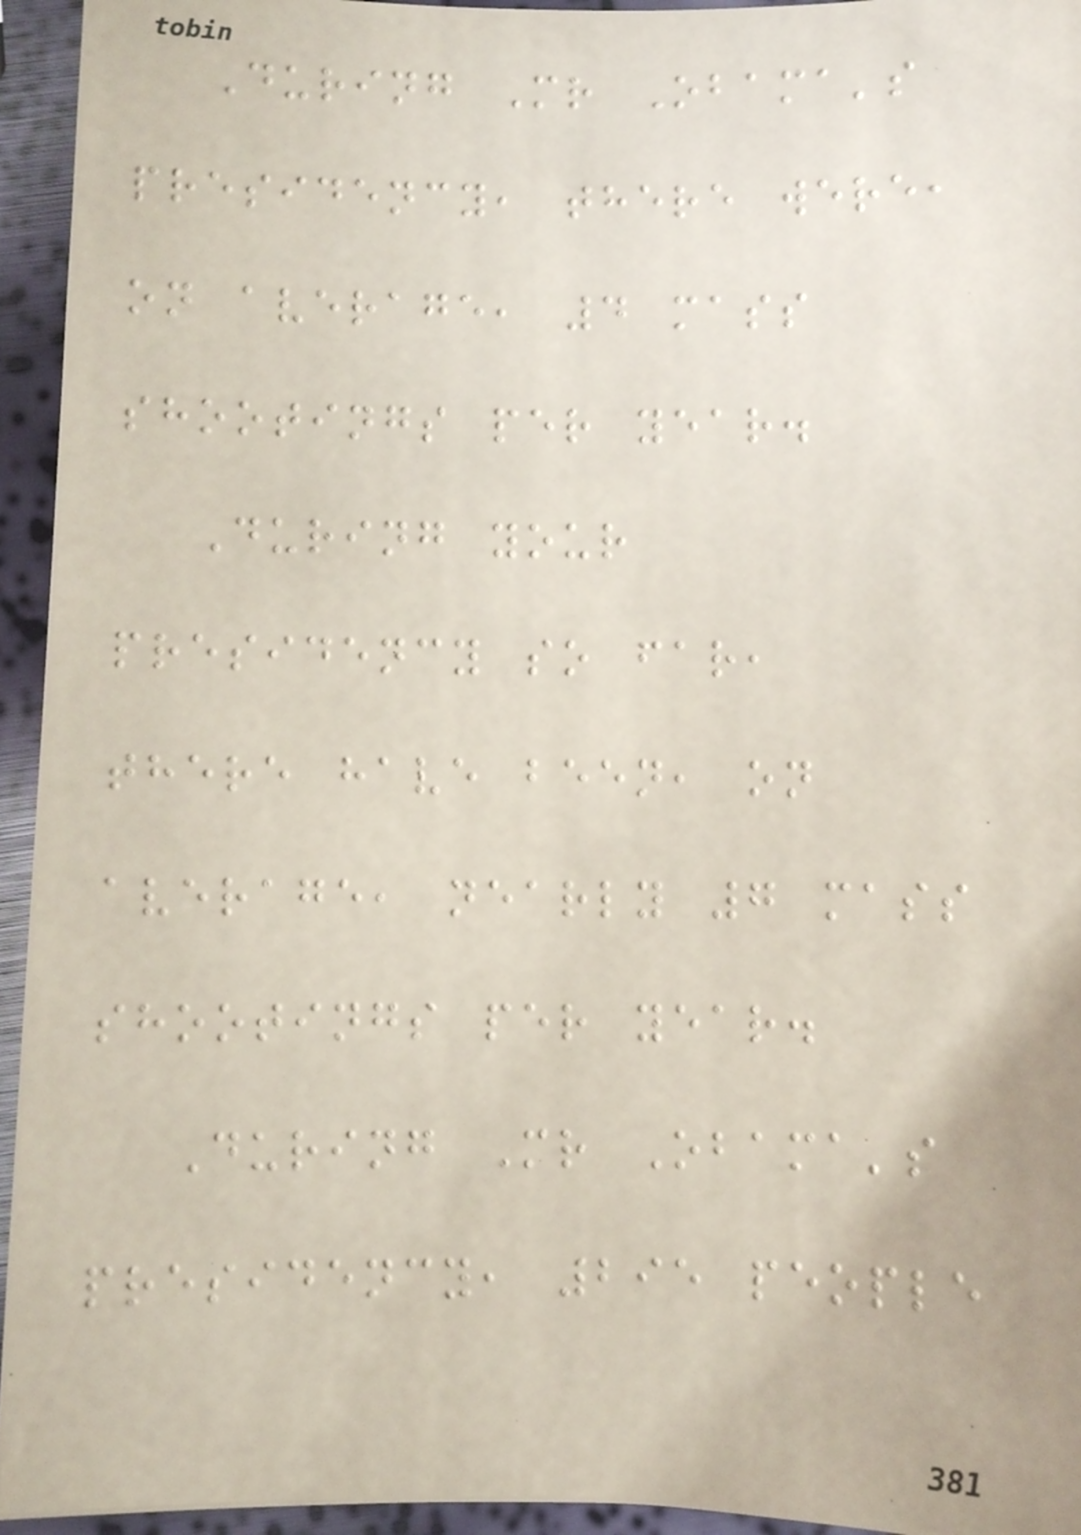During Mr Obama's
presidency, there were,
on average, 4 mass
shootings per year.
During your
presidency so far,
there have been, on
average, nearly 7 mass
shootings per year.
During Mr Obama's
presidency, 295 people
